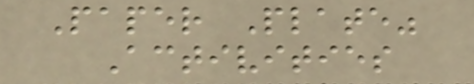Paper Plate"
Activities
